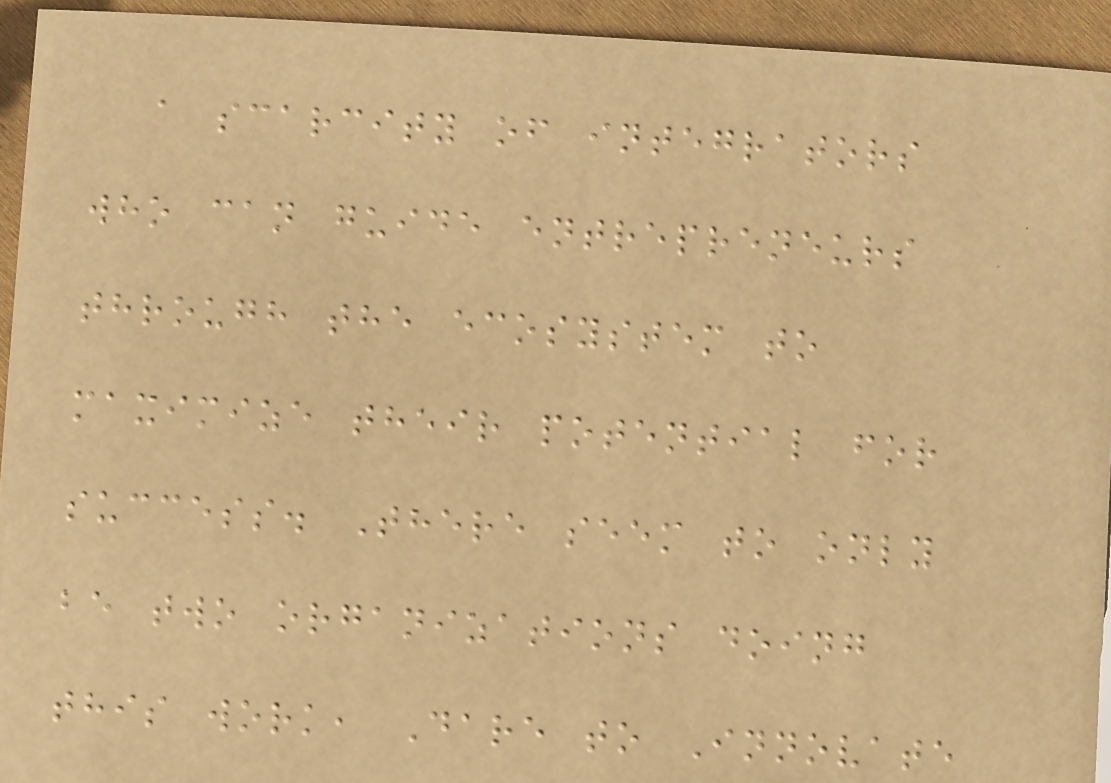a scarcity of integrators
who can guide entrepreneurs
through the ecosystem to
maximize their potential for
success. There seem to only
be two organizations doing
this work, Dare to Innovate
